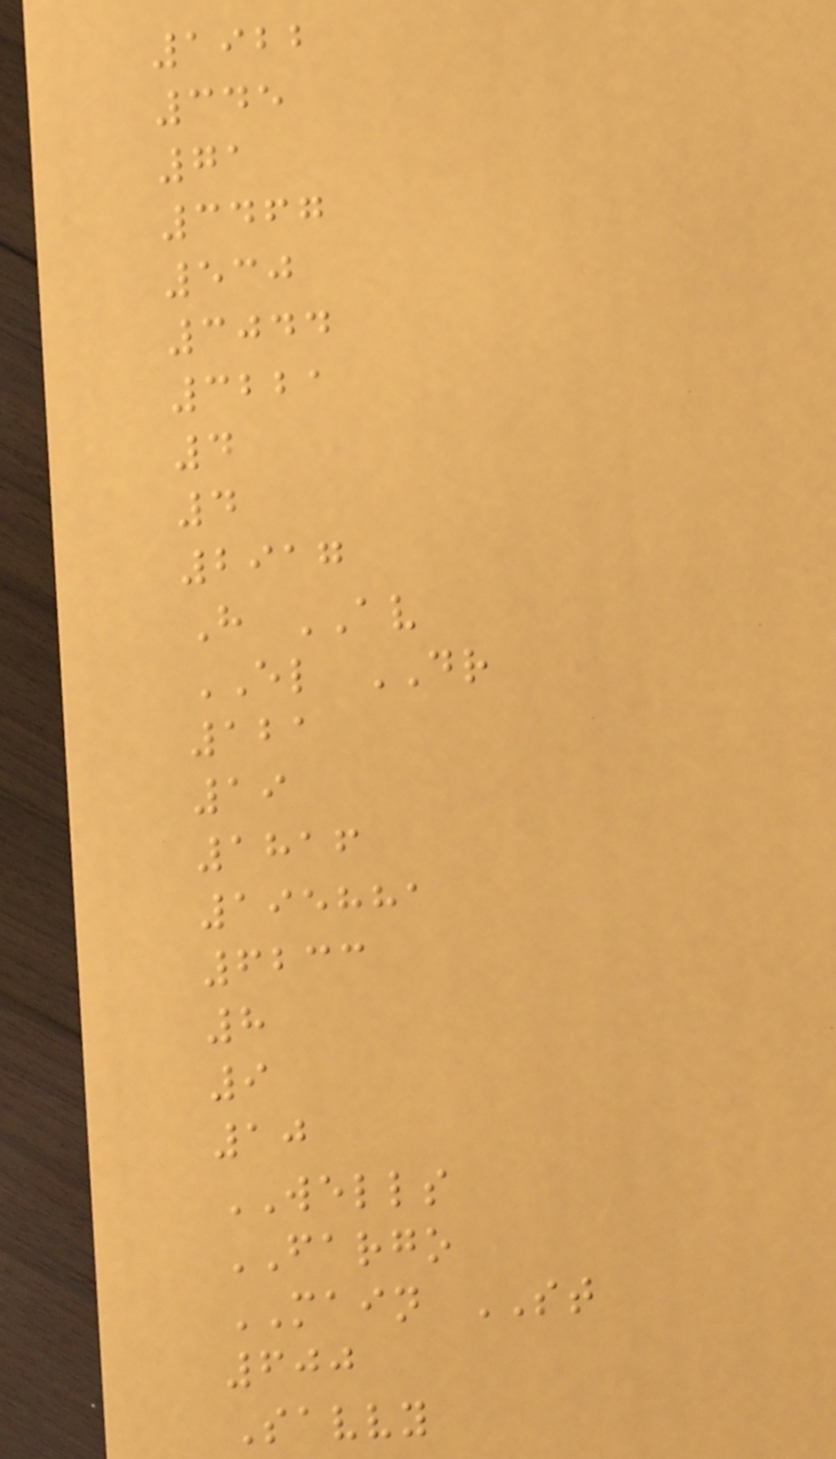1922
345
71
3467
530
3044
3221
4
4
2917
H AV
EL DR
121
19
1816
195881
6233
8
9
10
WELLS
FARGO
MAIN ST
600
Savvy
